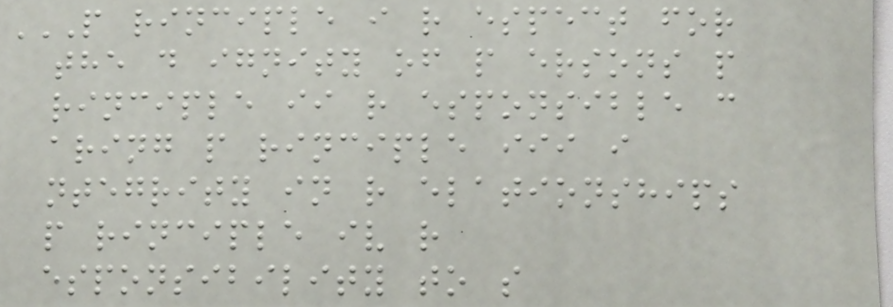P RINCIPLE I R ESPECT FOR
THE D IGNITY OF P ERSONS P
RINCIPLE II R ESPONSIBLE C
ARING P RINCIPLE III I
NTEGRITY IN R ELATIONSHIPS
P RINCIPLE IV R
ESPONSIBILITY TO S
